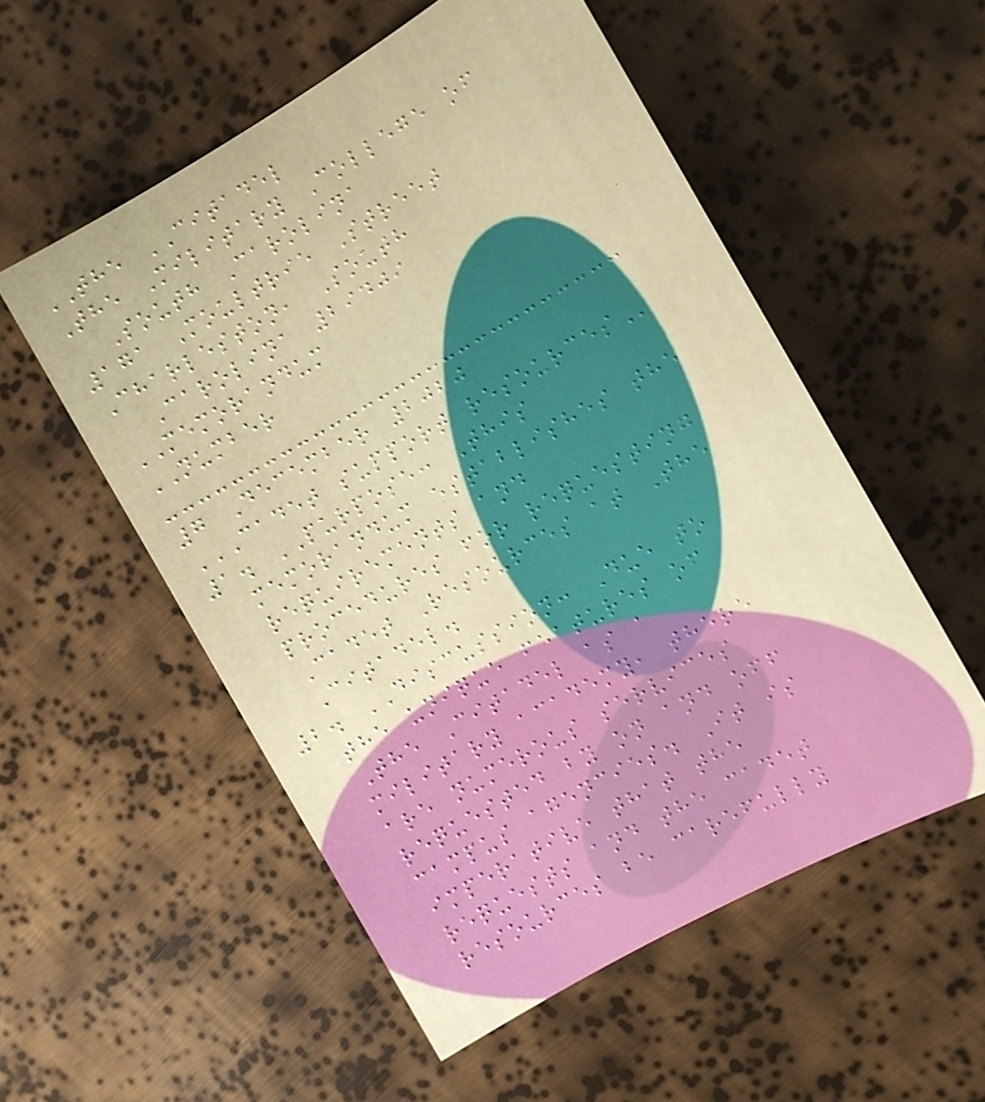THE CITADEL
The Military College of
South Carolina
171 Moultrie Street
Charleston, South
Carolina 29409
MEMORANDUM
NUMBER
7 December 2020
CADET SUPPORT RESOURCES
1. PURPOSE: This
memorandum establishes the
requirements and
procedures for requesting
Cadet Resources at The
Citadel.
2. DISCUSSION: Due to
the unique features of
The Citadel as a
military academy, there
are numerous services
requested by on and off
campus agencies. It is
imperative that the
requests and the cadet
resources be carefully
